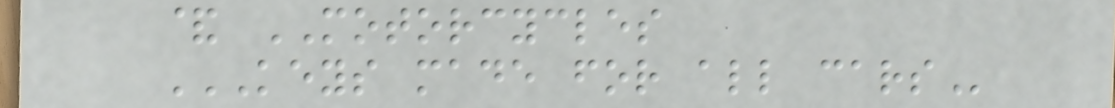& MOTORCYCLES
KEYS MADE FOR ALL CARS
